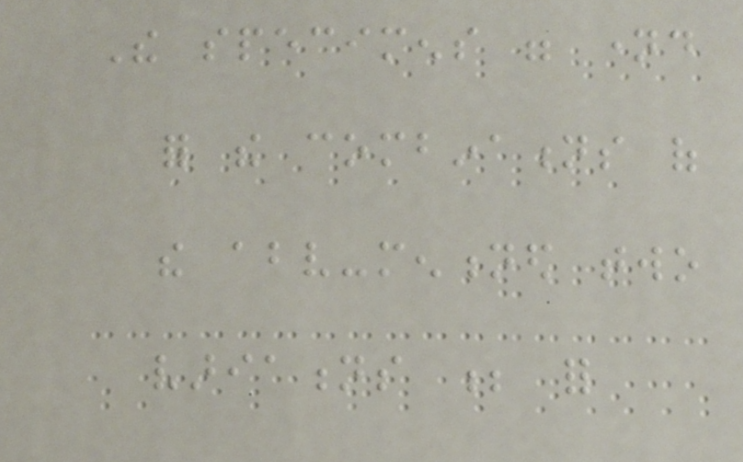The specimens were named
for the combinations of
the above-mentioned two
variations ; for
